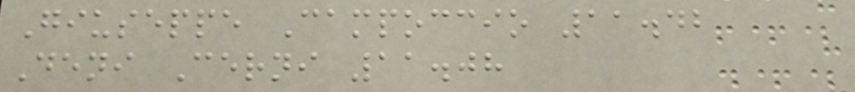Giuseppe Campoccio 11.42
Deni Cerni 11.08
